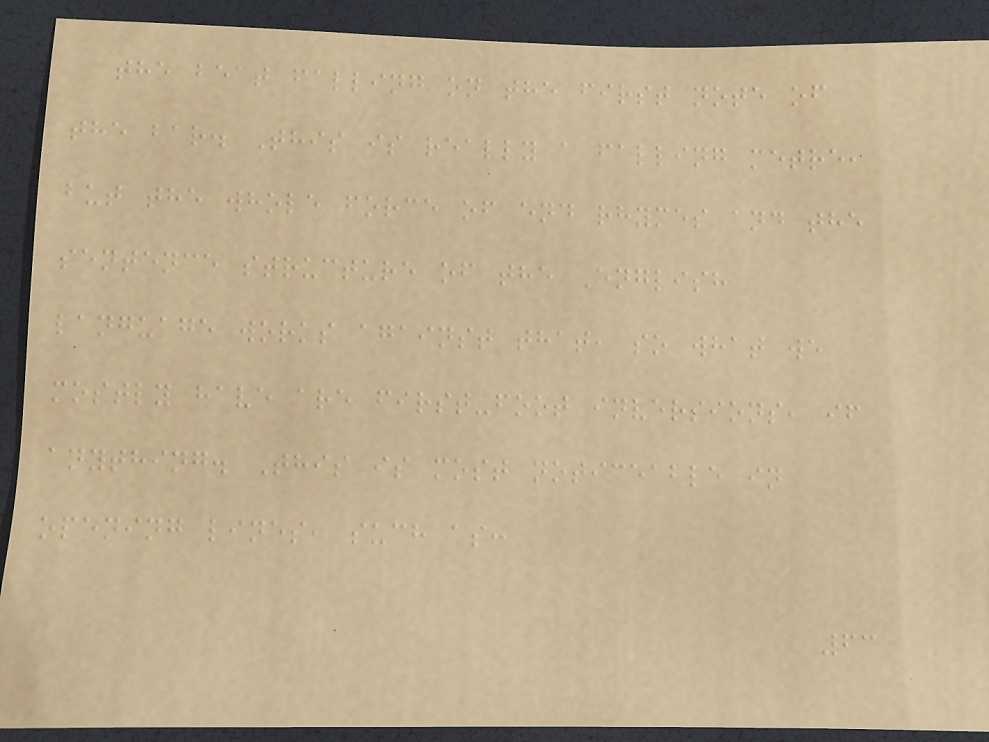the beat falling on the first note of
the bar. This is really a falling metre,
but the whole force of end rhymes and the
sentence structure of the English
language works against that, so what we
mostly have are first-foot inversions, if
anything. This is most noticeable in
opening lines, such as:
63
